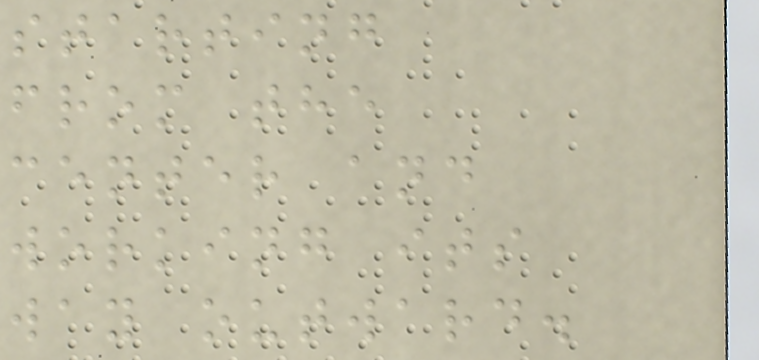starting
from the
center and
working its
way outward.
